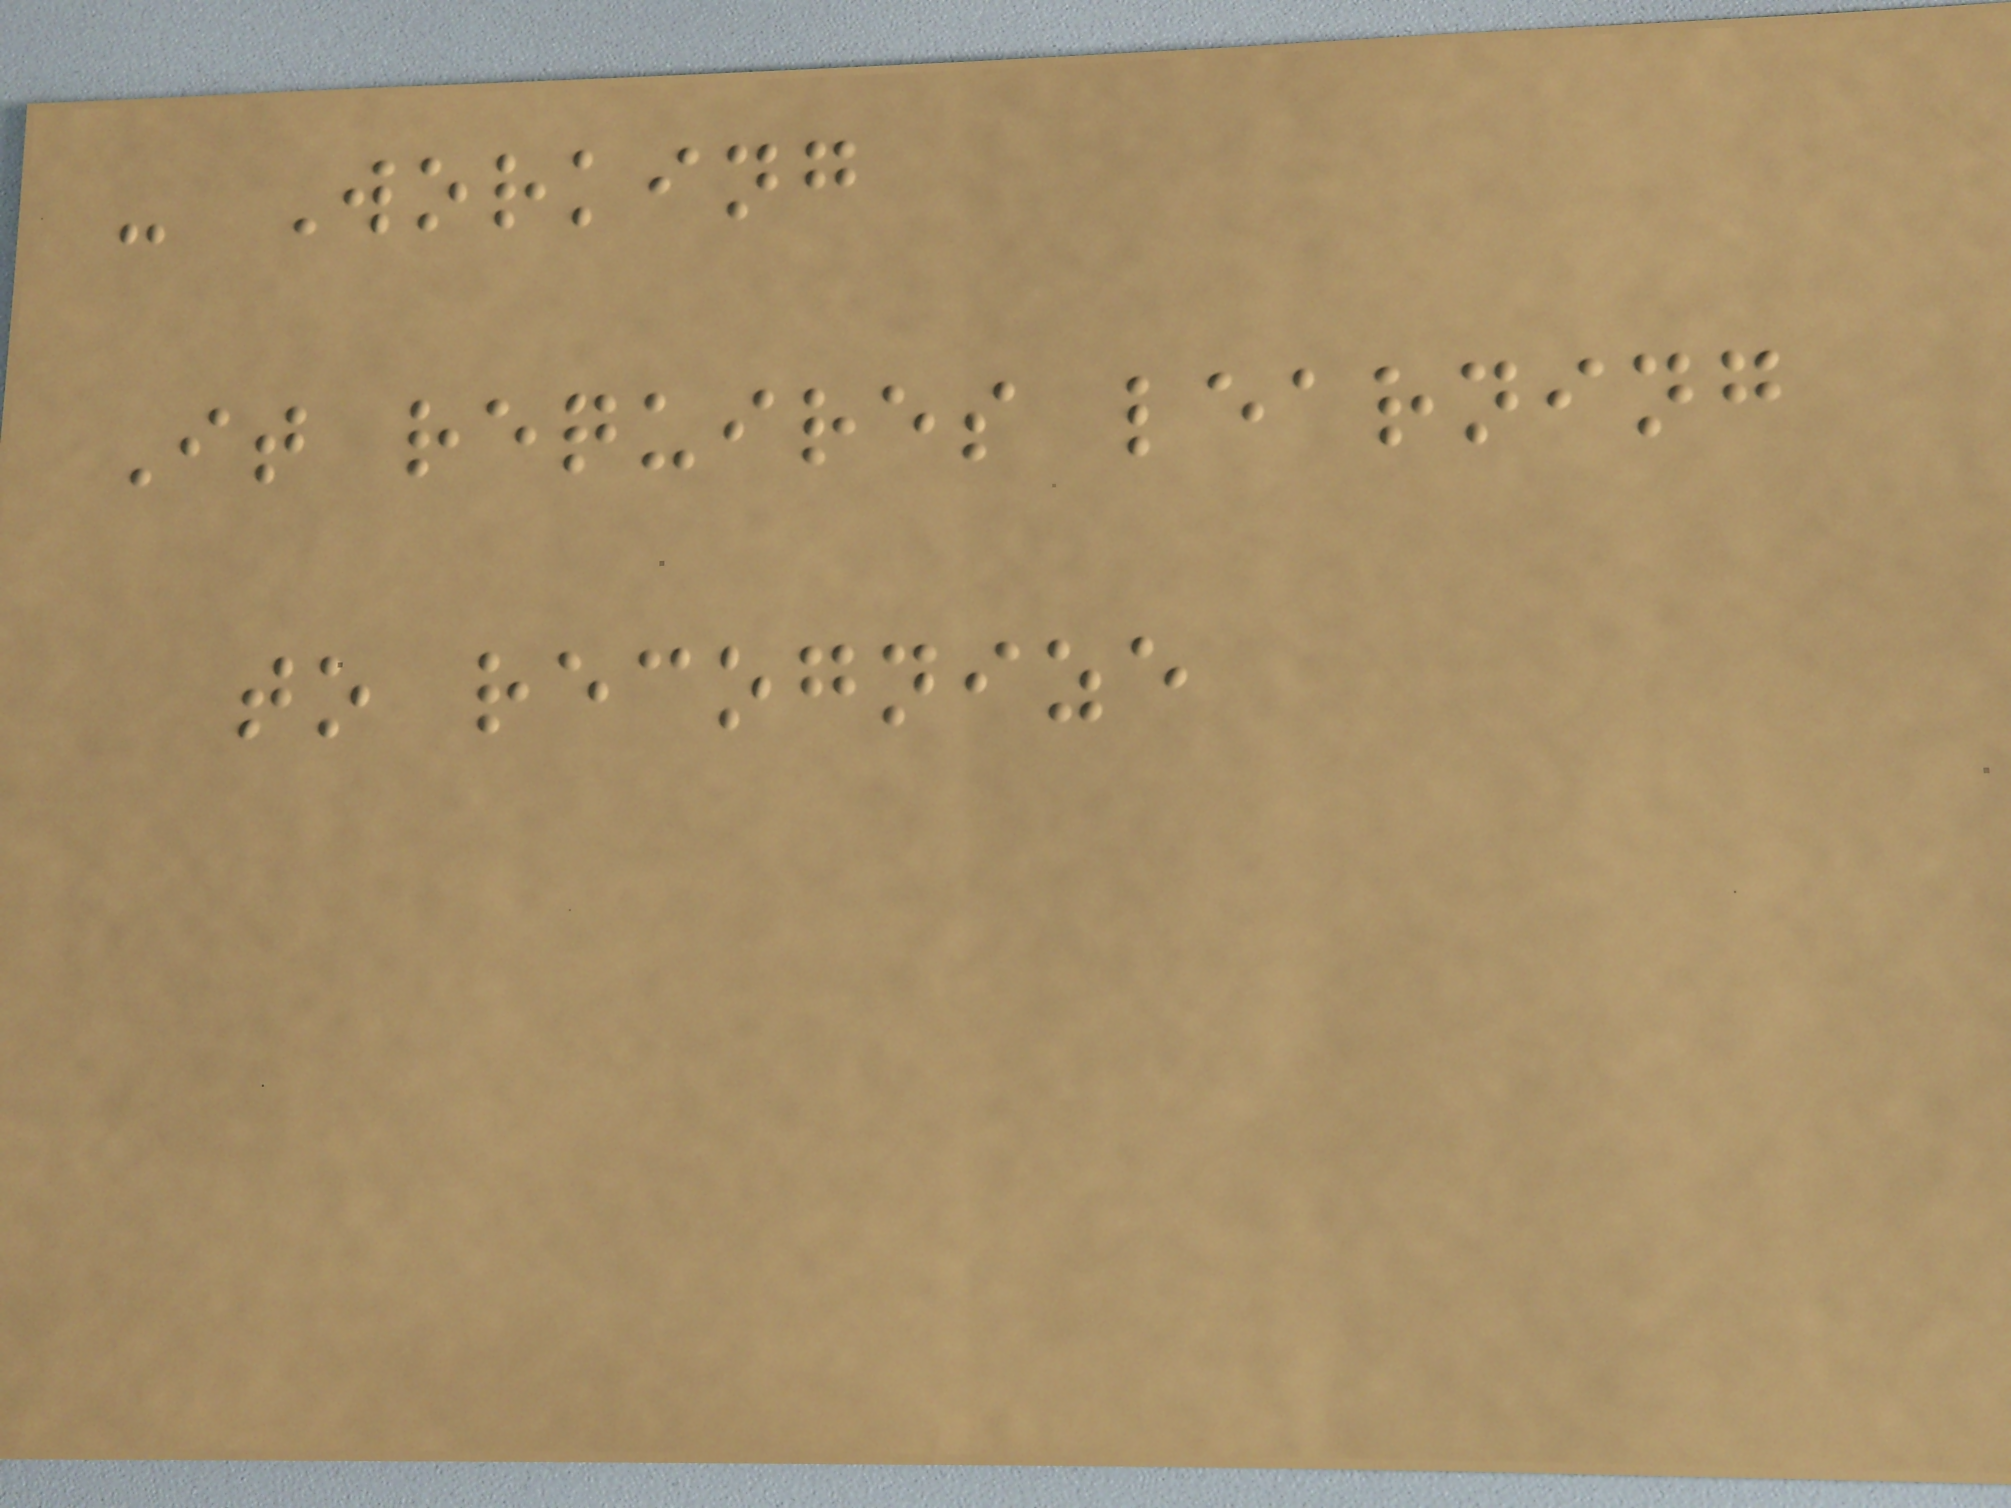- Working
It requires learning
to recognize
